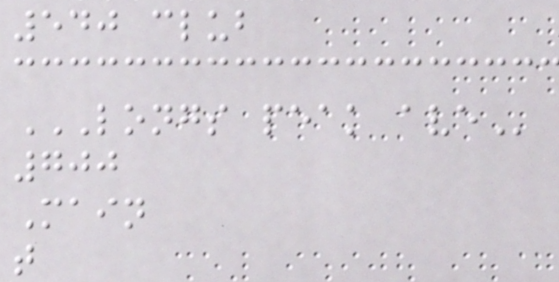540 club
LONGS PEAK AVE
700
Main
t
